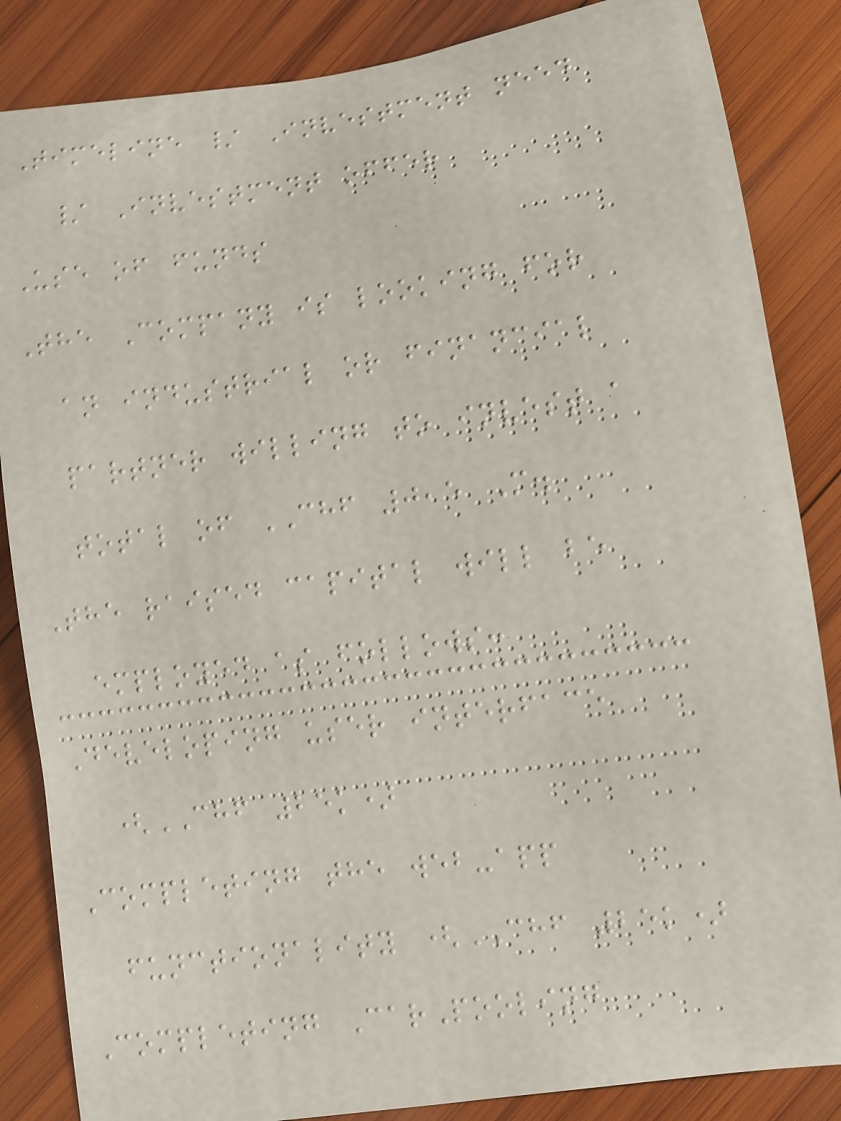Timeline / Investment need
/ Investment offer
Use of funds
The Company is looking for
an industrial or financial
partner willing to invest a
total of CHF 0,5 M.
The raised capital will be
employed as follows:
Developing user interface
(CHF 25k)
Completing the web-app
functionality (CHF 25k)
Completing CarPooling
